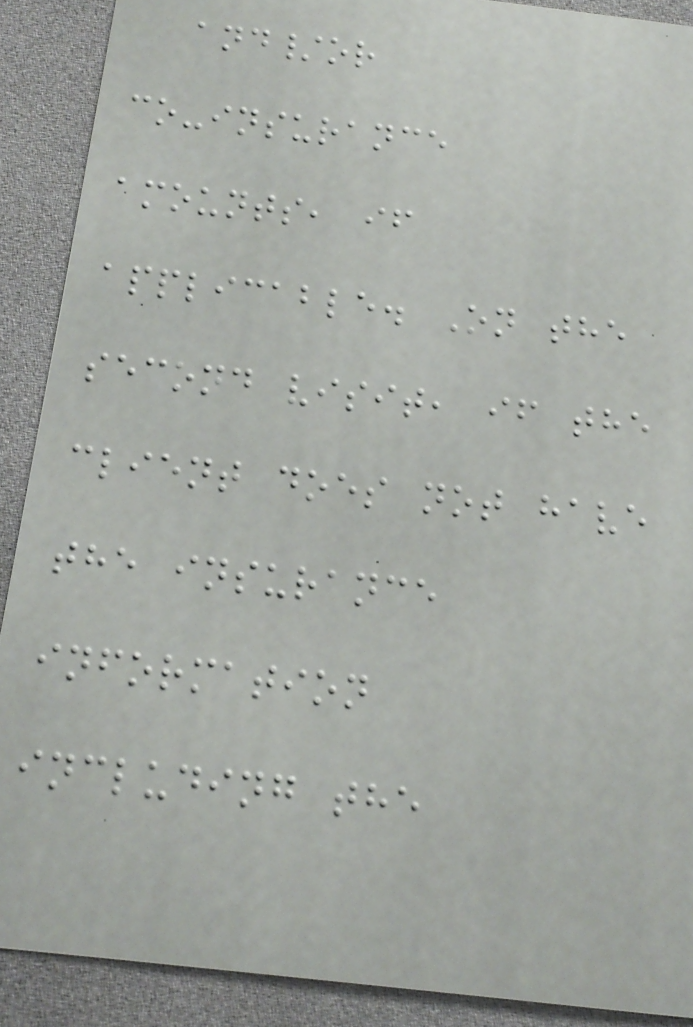and/or
co-insurance
amounts, if
applicable. On the
second visit, if the
client does not have
the insurance
information
including the
